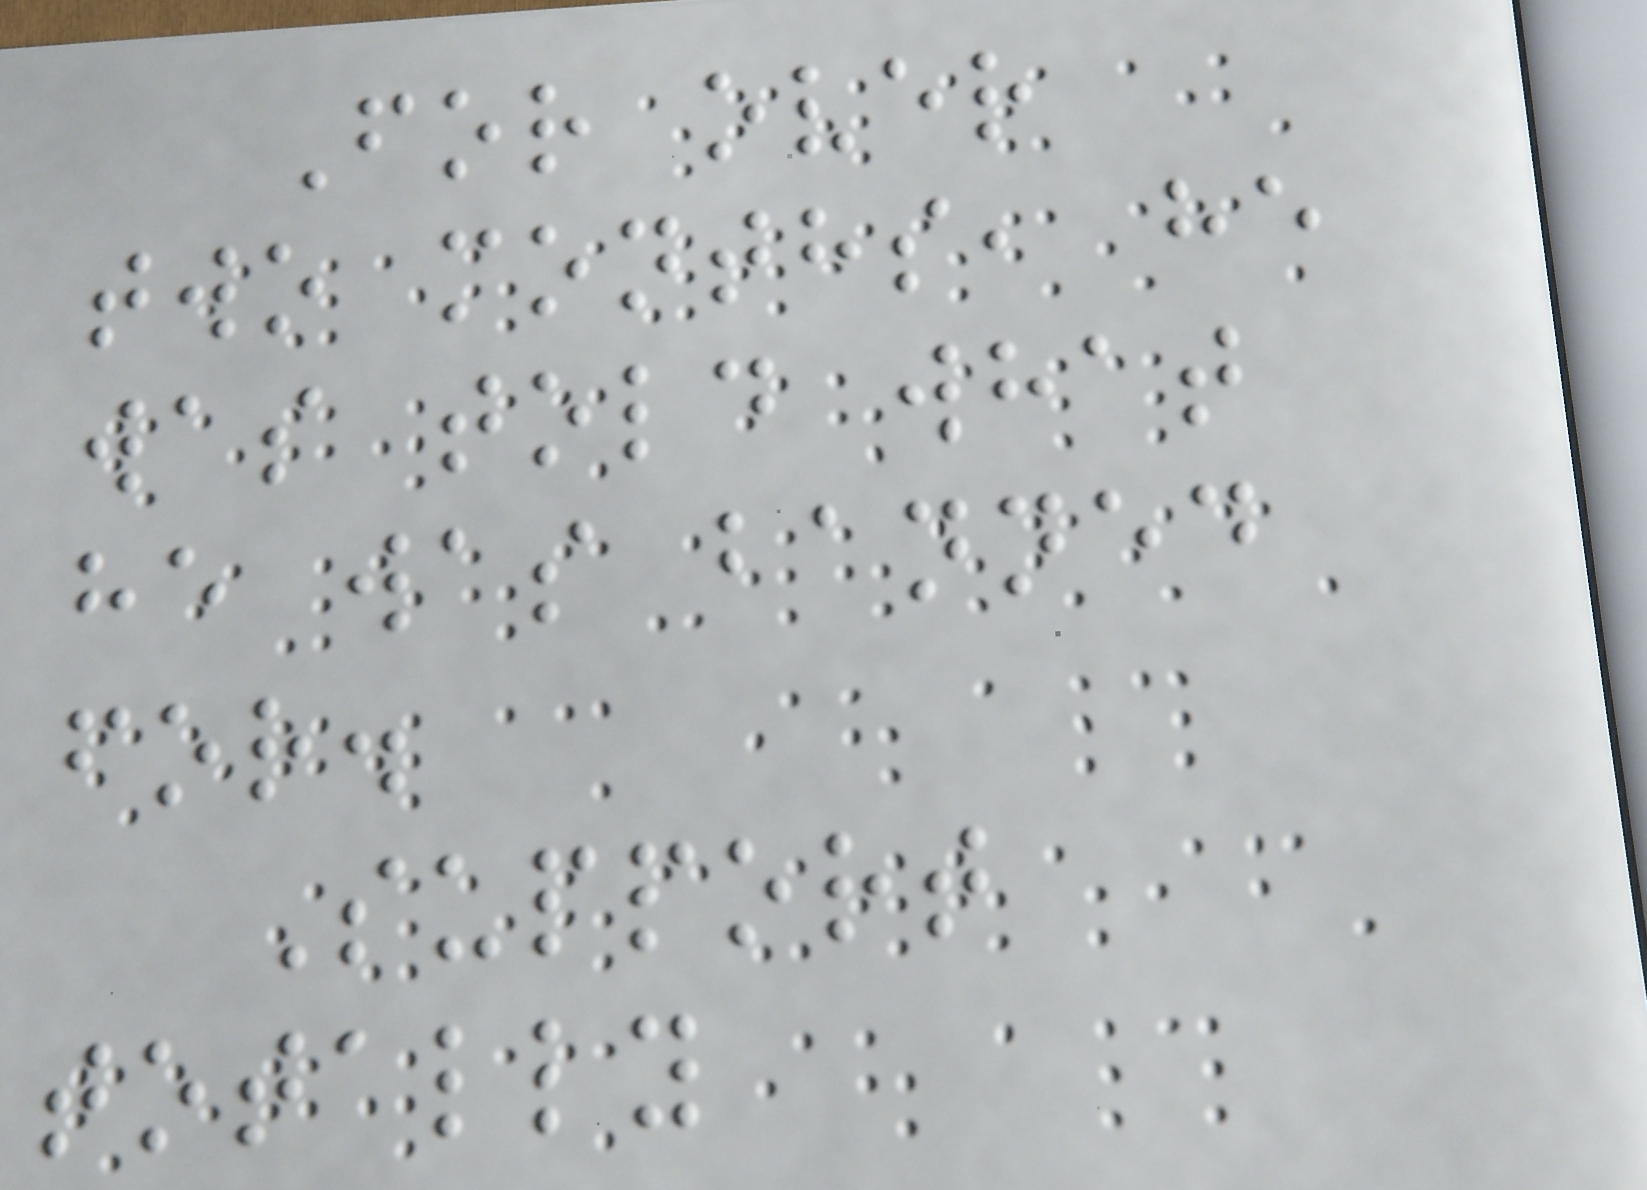For over
two months, he
was told what
he was banned
for.
Support
totally
